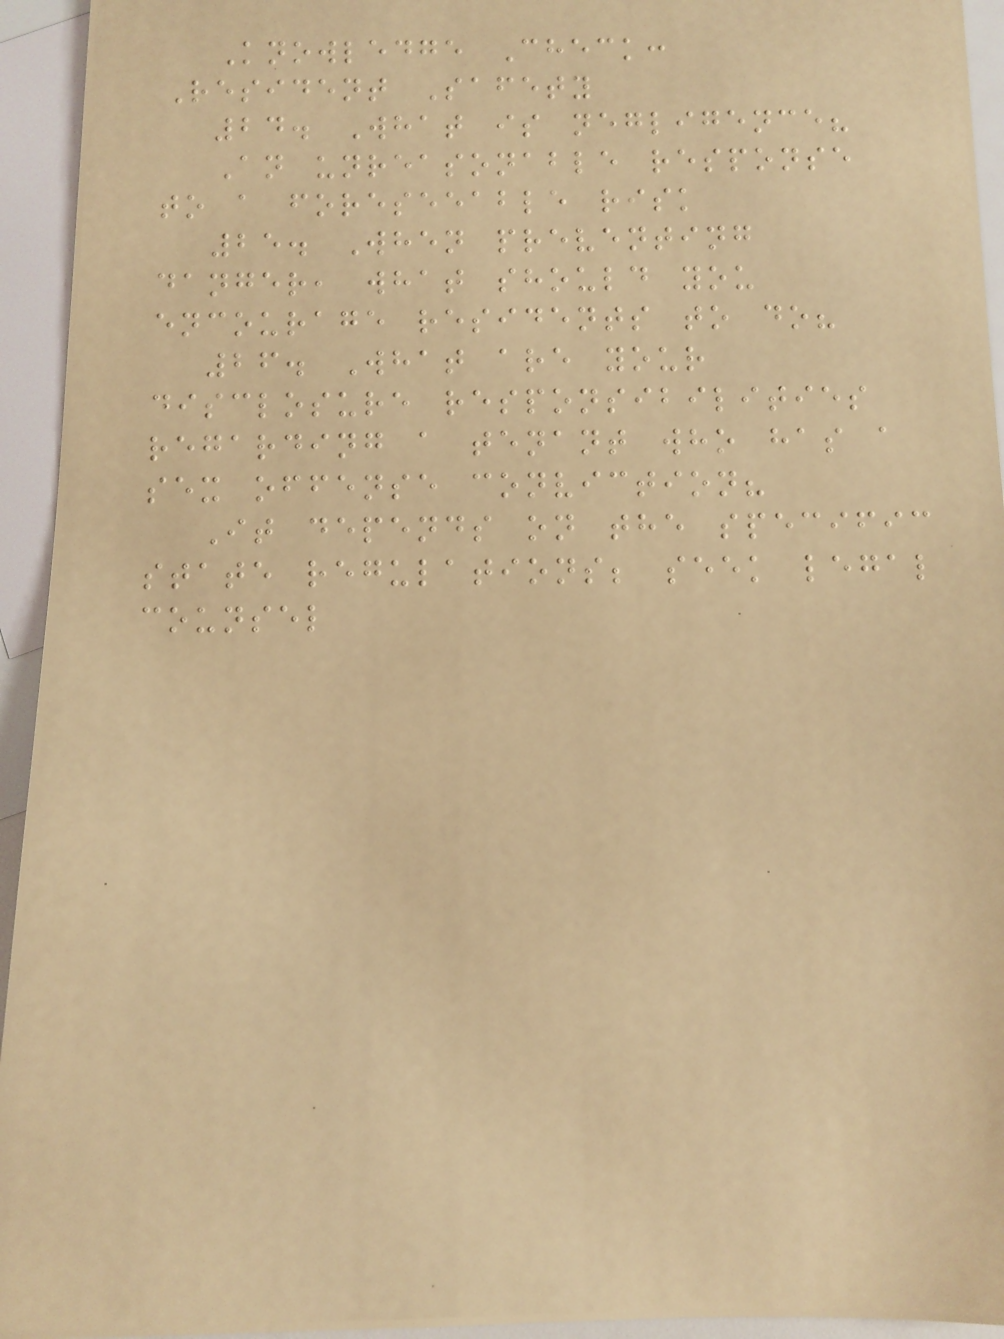Knowledge Check:
Resident Safety
24. What is negligence?
An unreasonable response
to a foreseeable risk
25. When preventing
danger, what should you
encourage residents to do?
26. What are your
disclosure responsibilities
regarding a tenant who has a
sex offense conviction?
It depends on the specific
state regulations; seek legal
counsel
